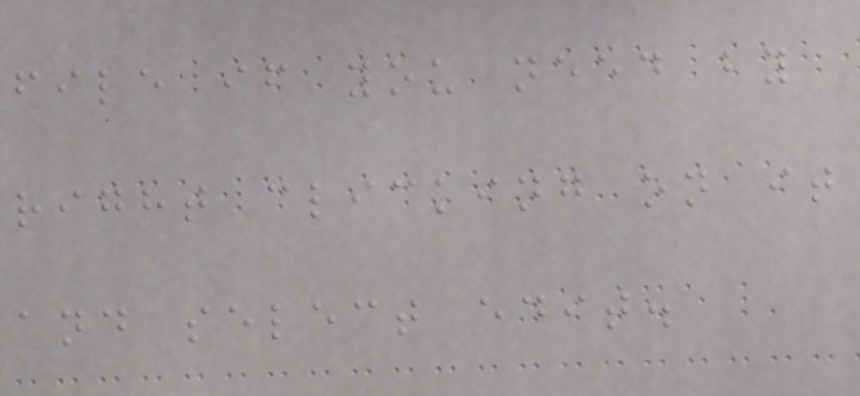file if you need by
right clicking on it
and select edit.
